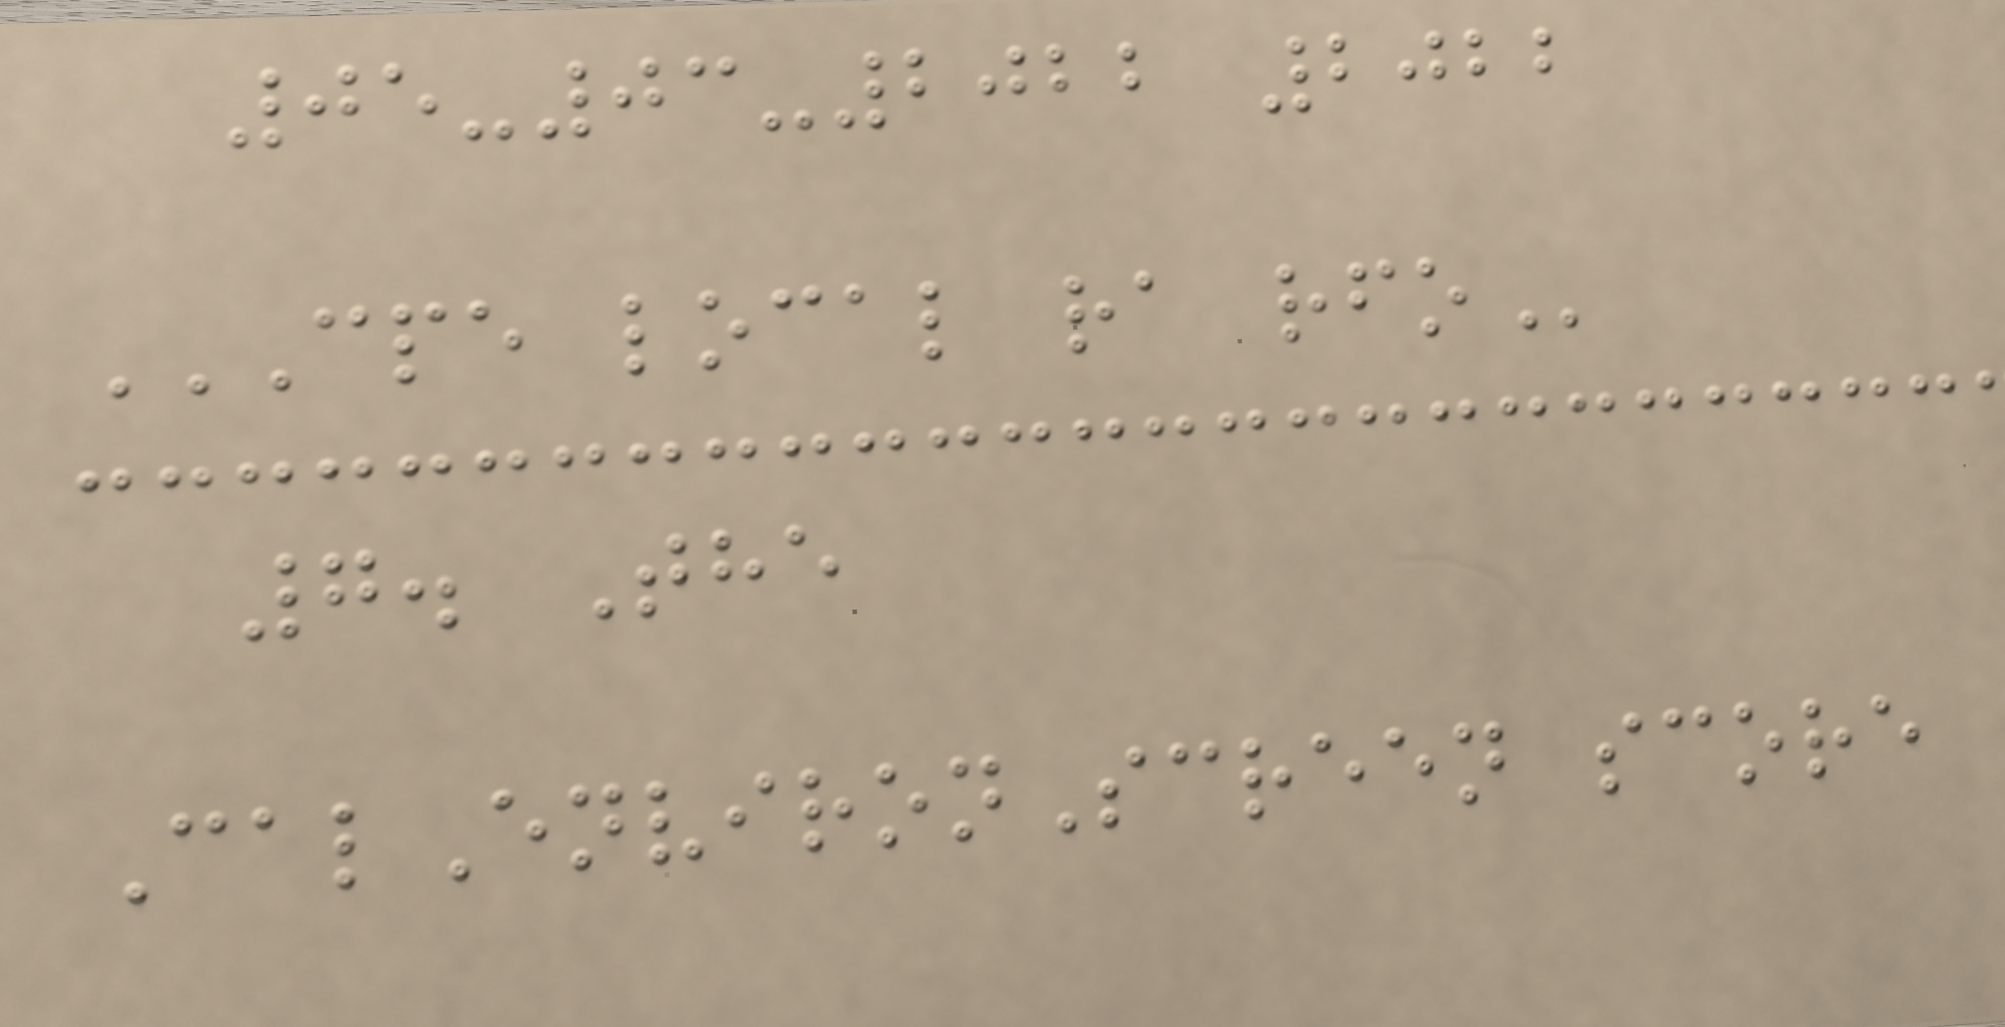05-03-2022 2022
CPE LOCAL RA RFO
7. The
CalEnvironScreen score
